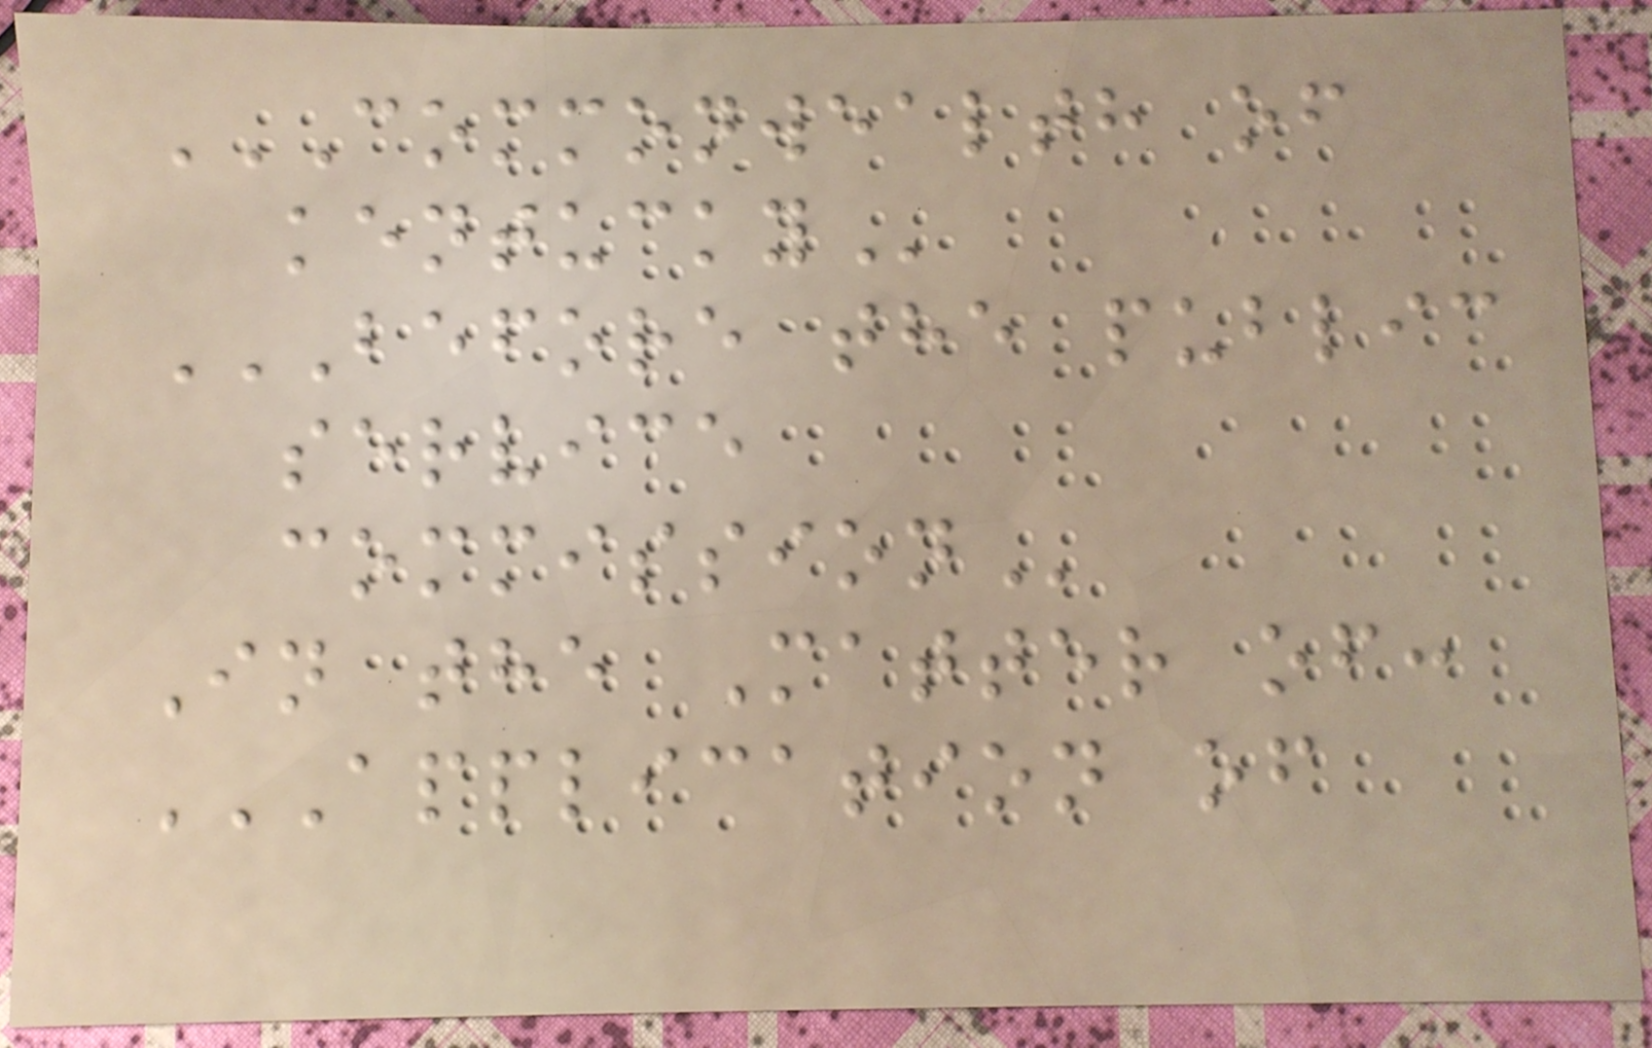COMMONWEALTH OF
KENTUCKY
BEFORE THE PUBLIC
SERVICE
COMMISSION
In the Matter of:
APPLICATION OF
